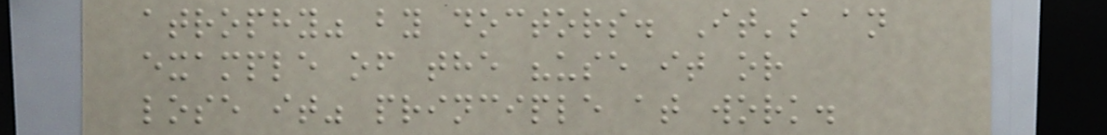atrophy" by doctors. It's an
example of the "use it or
lose it" principle at work.
